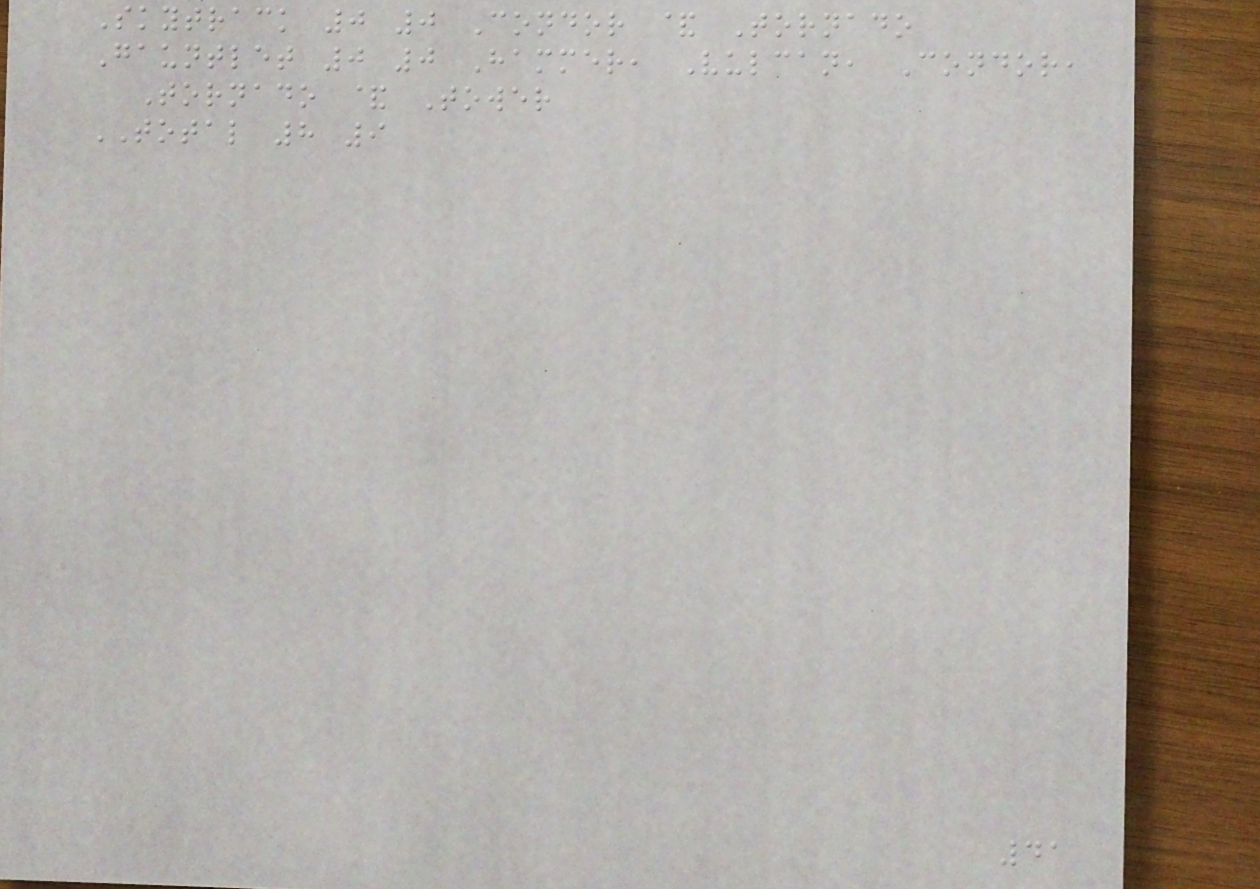Skytrack 0 0 Condor & Tornado
Gauntlet 0 0 Hammer, Vulcan, Condor,
Tornado & Tower
TOTAL 8 9
41
